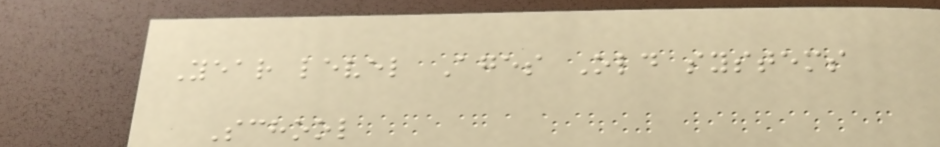Year level Ages Old systems
School
